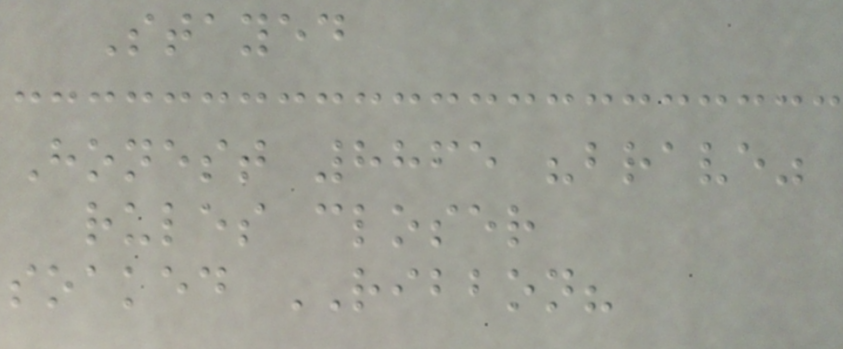Stayed
Honest 8865 "brave"
rules closer
soaked RIBBON?
